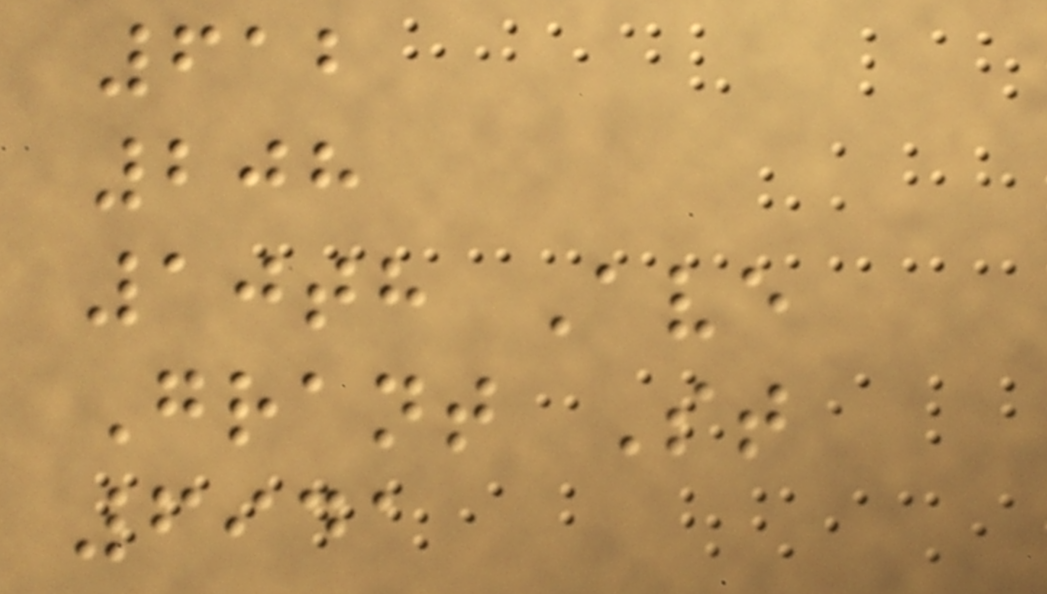612
208
10th Ave
Grant St
6941
